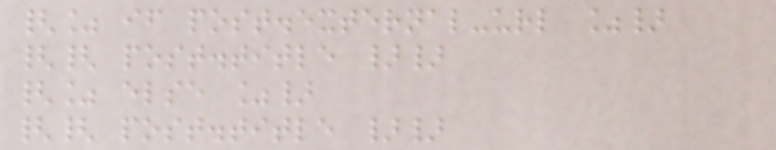{% if post.external-url %}
{{ post.title }}
{% else %}
{{ post.title }}
